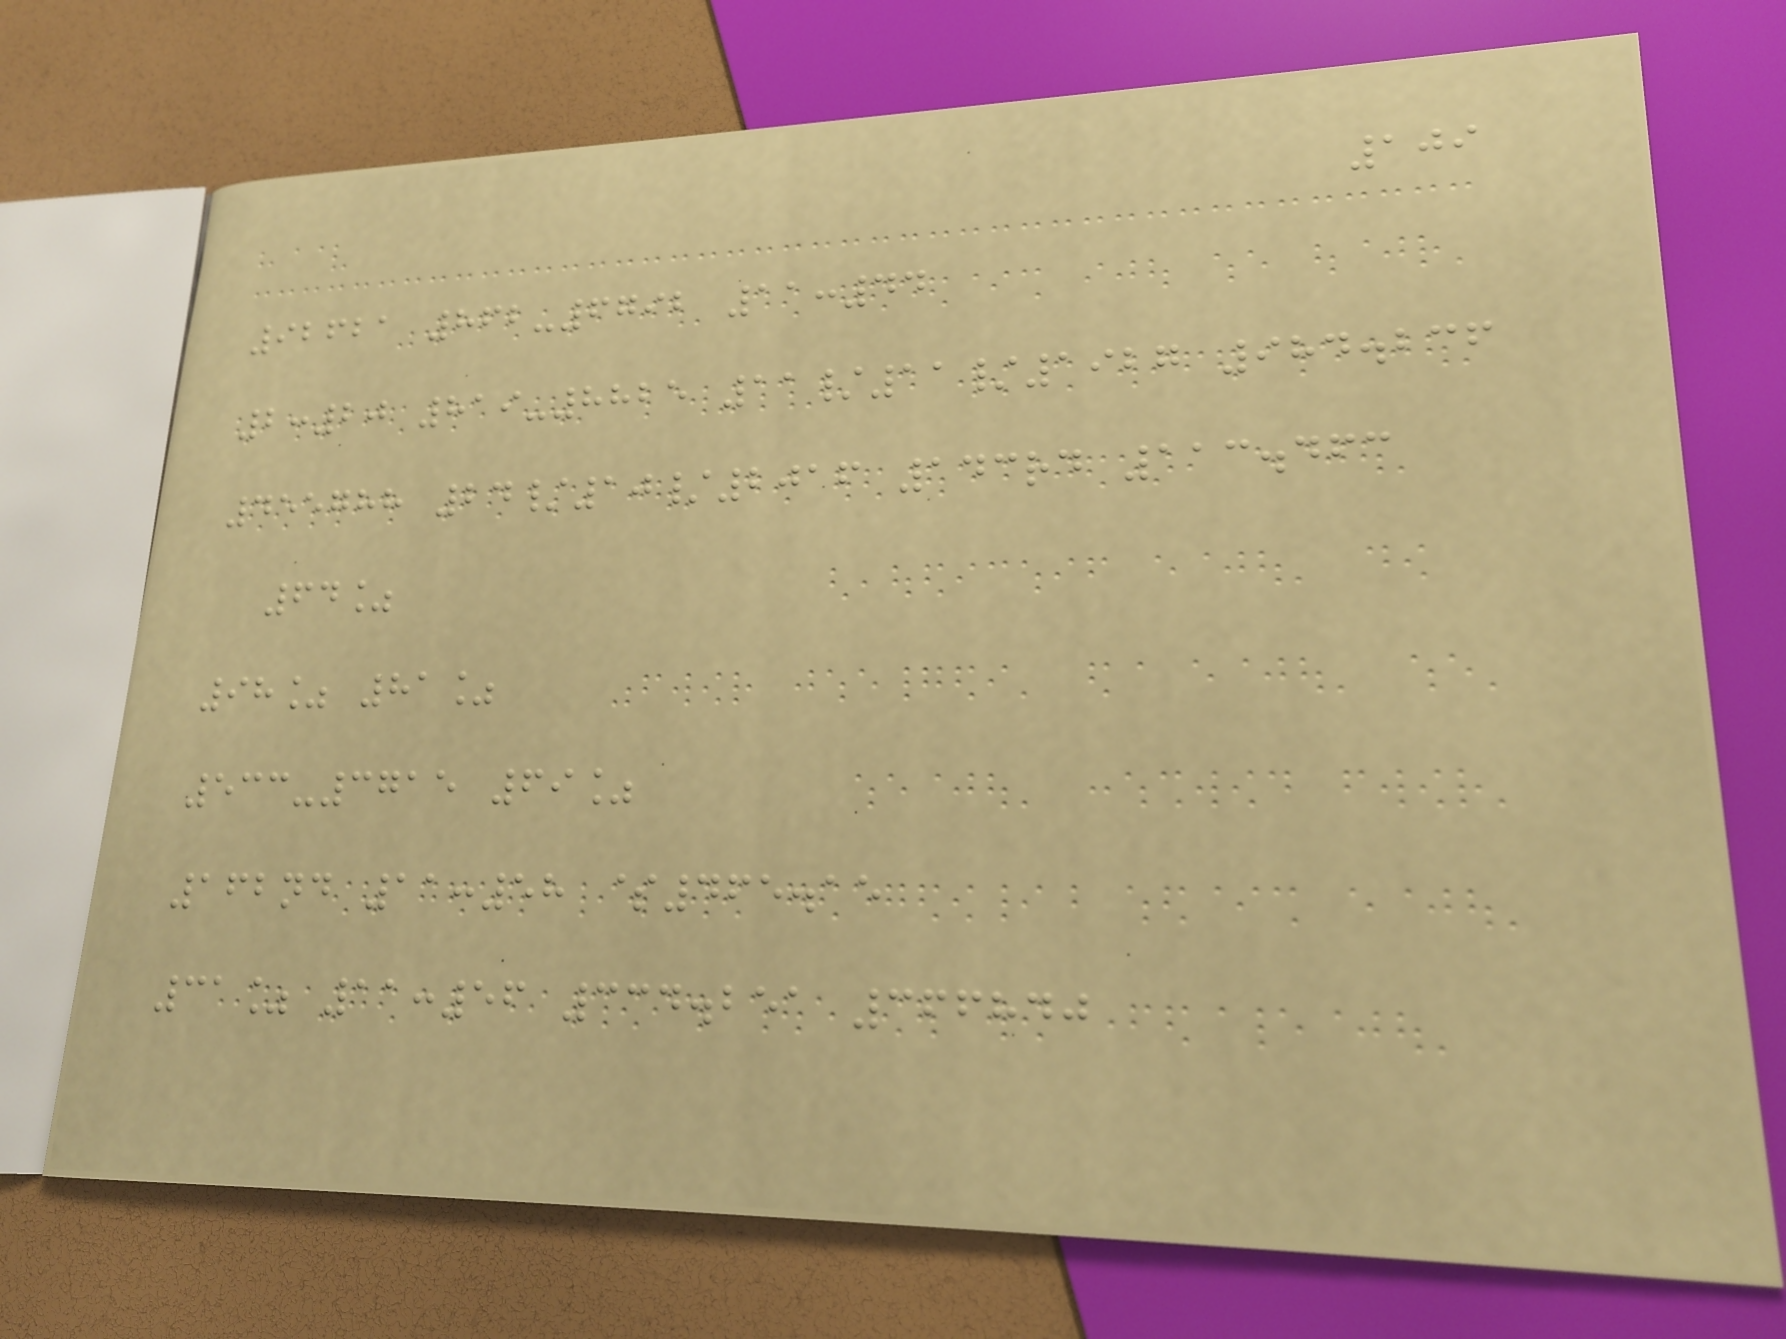109
92621 862-6792 11:44
2:20 819-8825 11/11/1927 984.236
455788 24/10/2016 143rd 113.463
64%
98% 81%
533-3715 69%
162nd 11:58 $465.15
31% 11:56 334.251 366840
